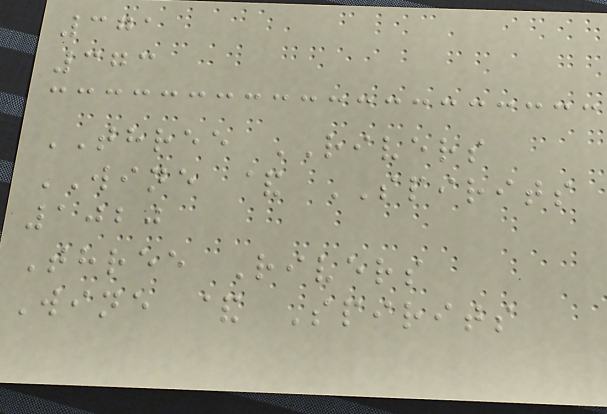371
373
THREE RIVERS
WINE & SPIRITS
1020
Three Rivers
Wine & Spirits
